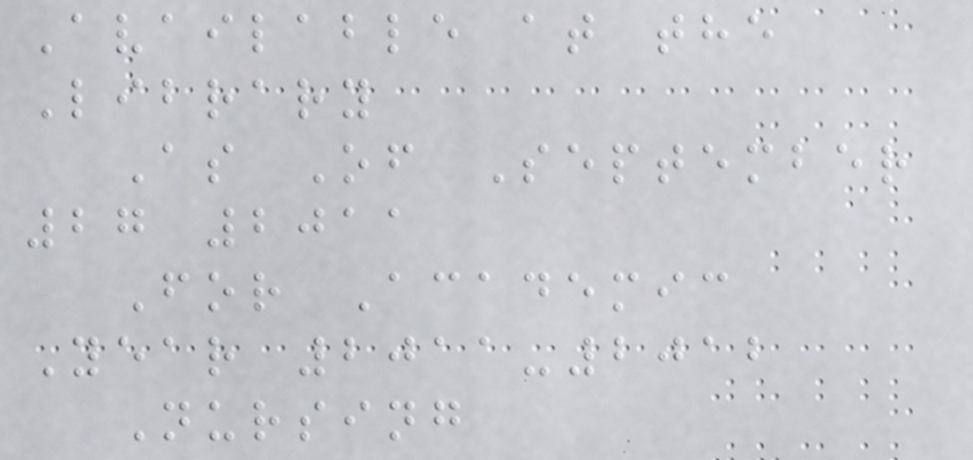Available at the
Library
As Of September
27 2011
For Academic
Year 2011-2012
Nursing
